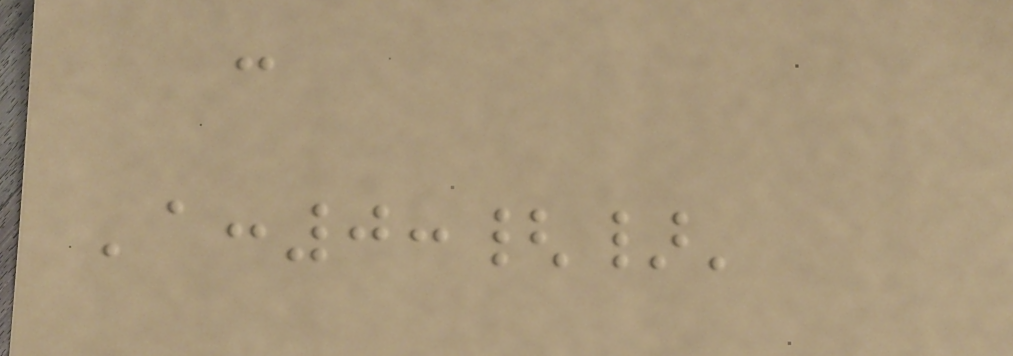-
'a:0:{}'
